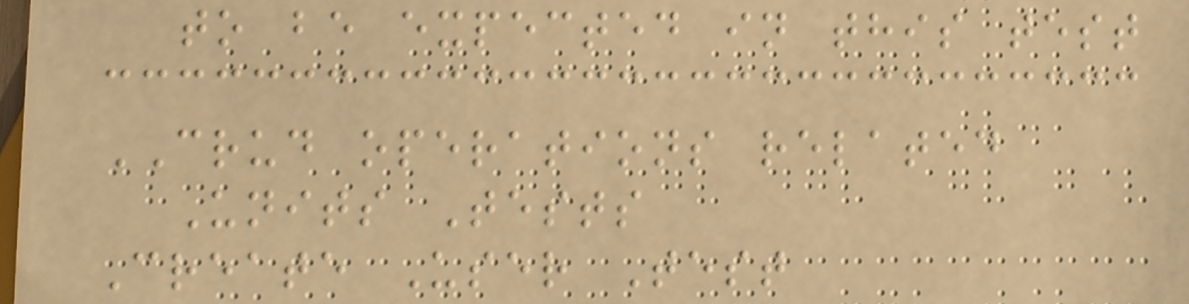to be expected in this test
CRUD operations related
Units Tests
Create User Test
